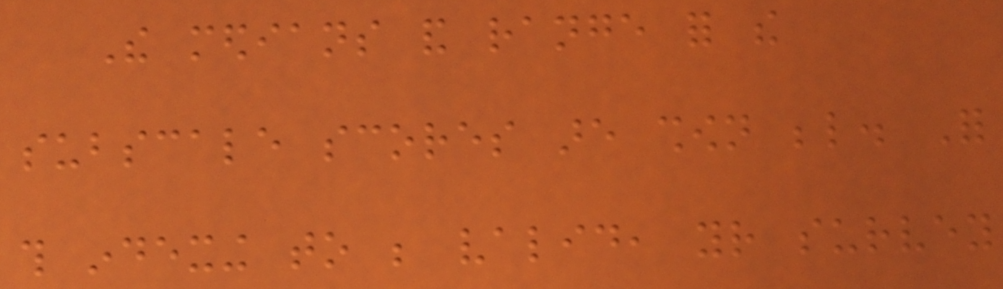The medians and range for the
subscale scores are shown below. For
this indexing to be valid, your survey
